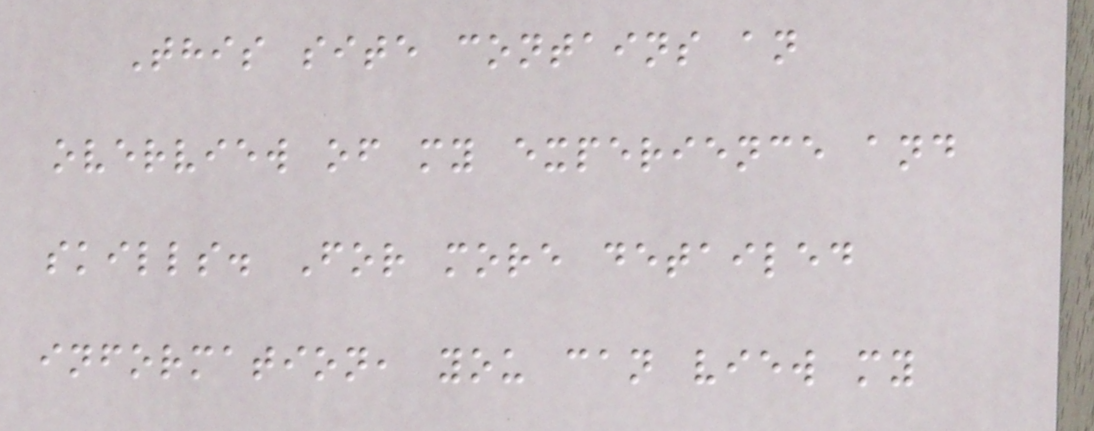This site contains an
overview of my experience and
skills. For more detailed
information, you can view my
